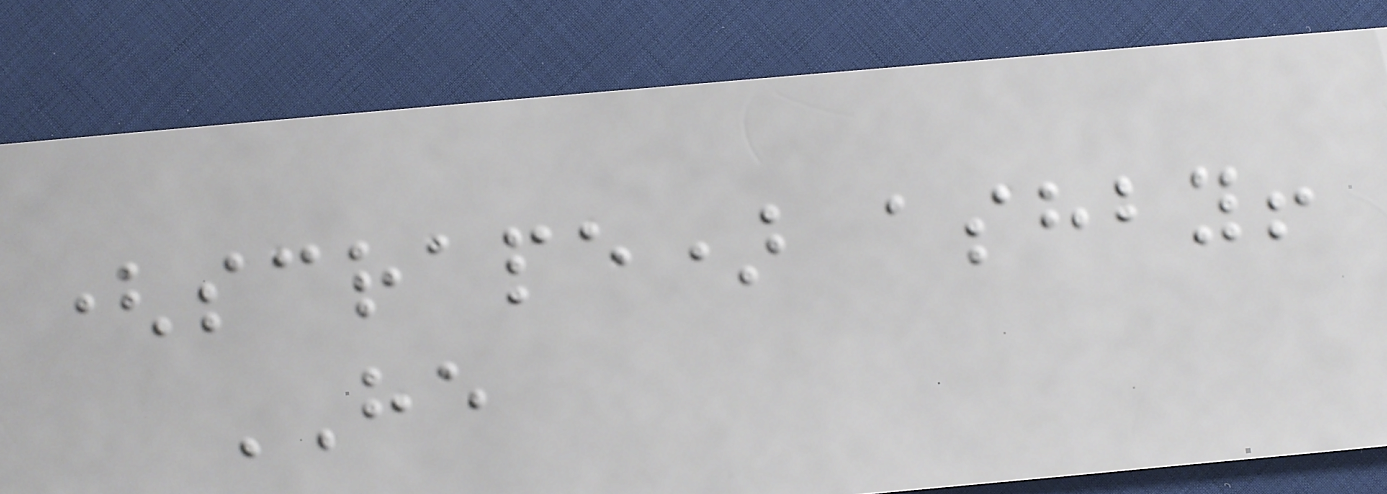(scrape) ashby!
HE
